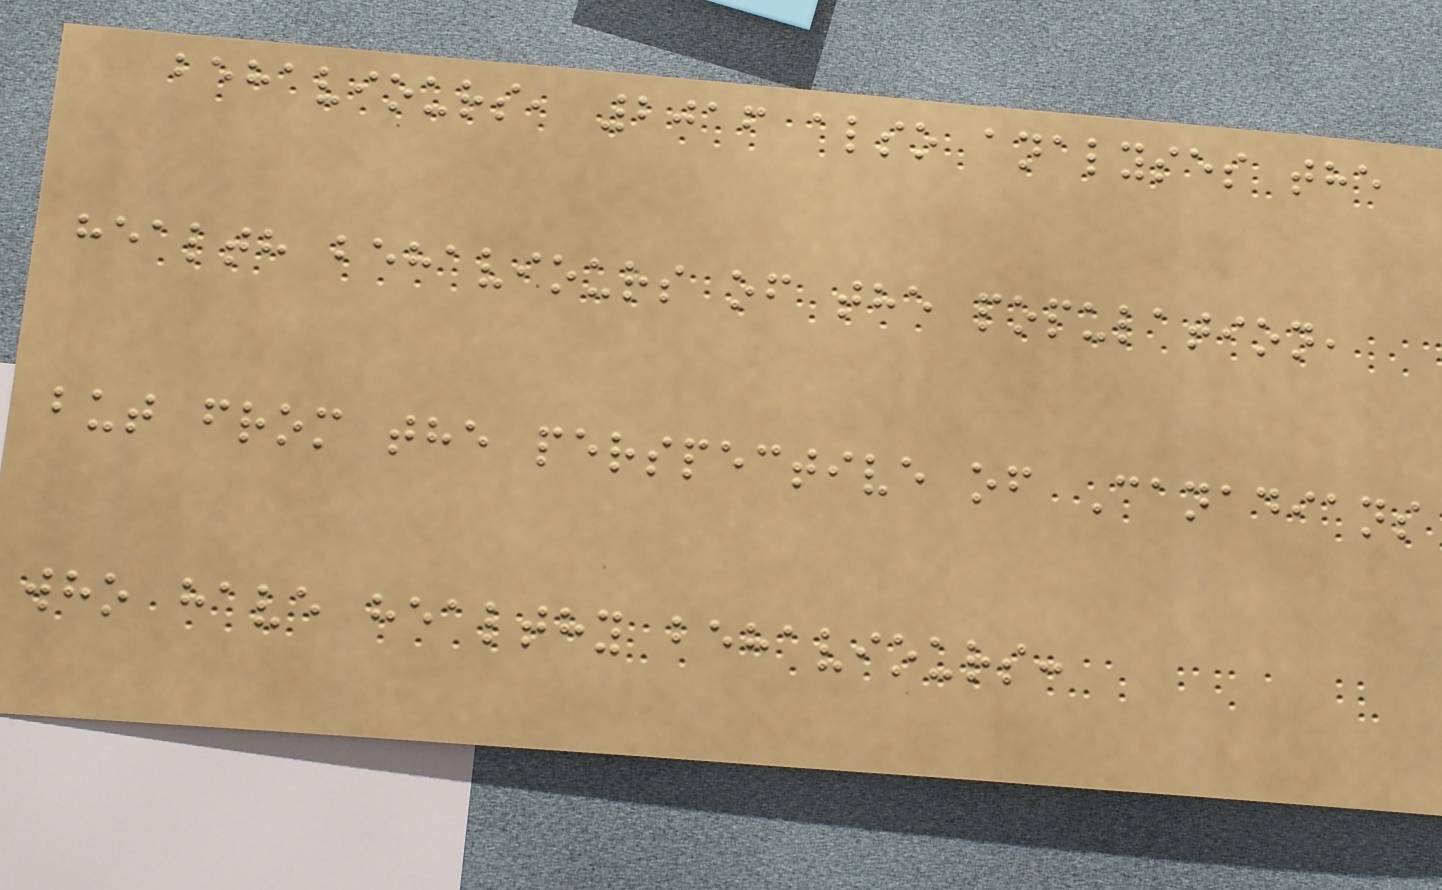behaviours, 2016 also analyses the
health behaviours of the population,
but from the perspective of Canadians
who have healthy behaviours:
